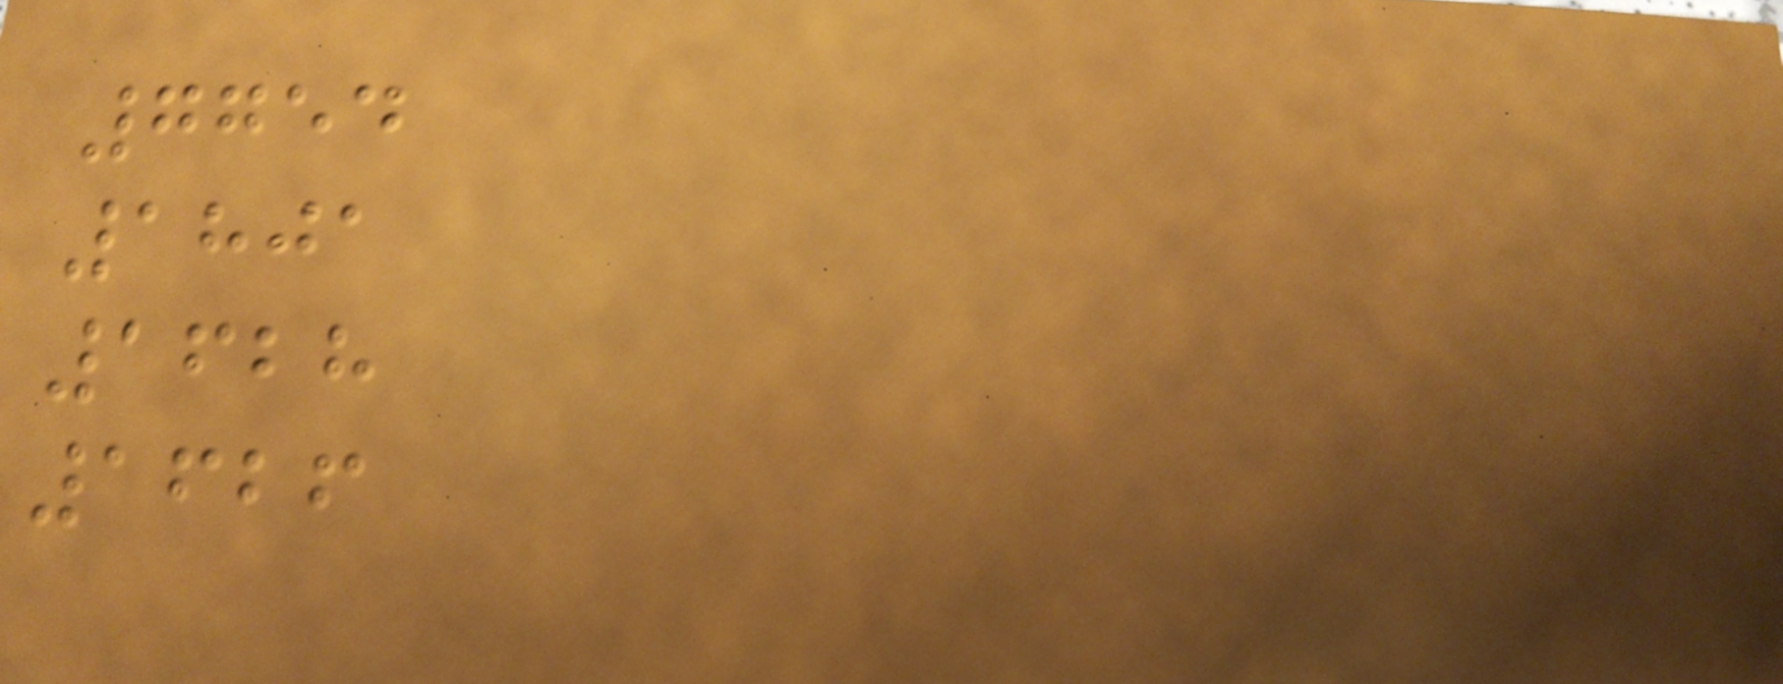7754
1801
1628
1626
